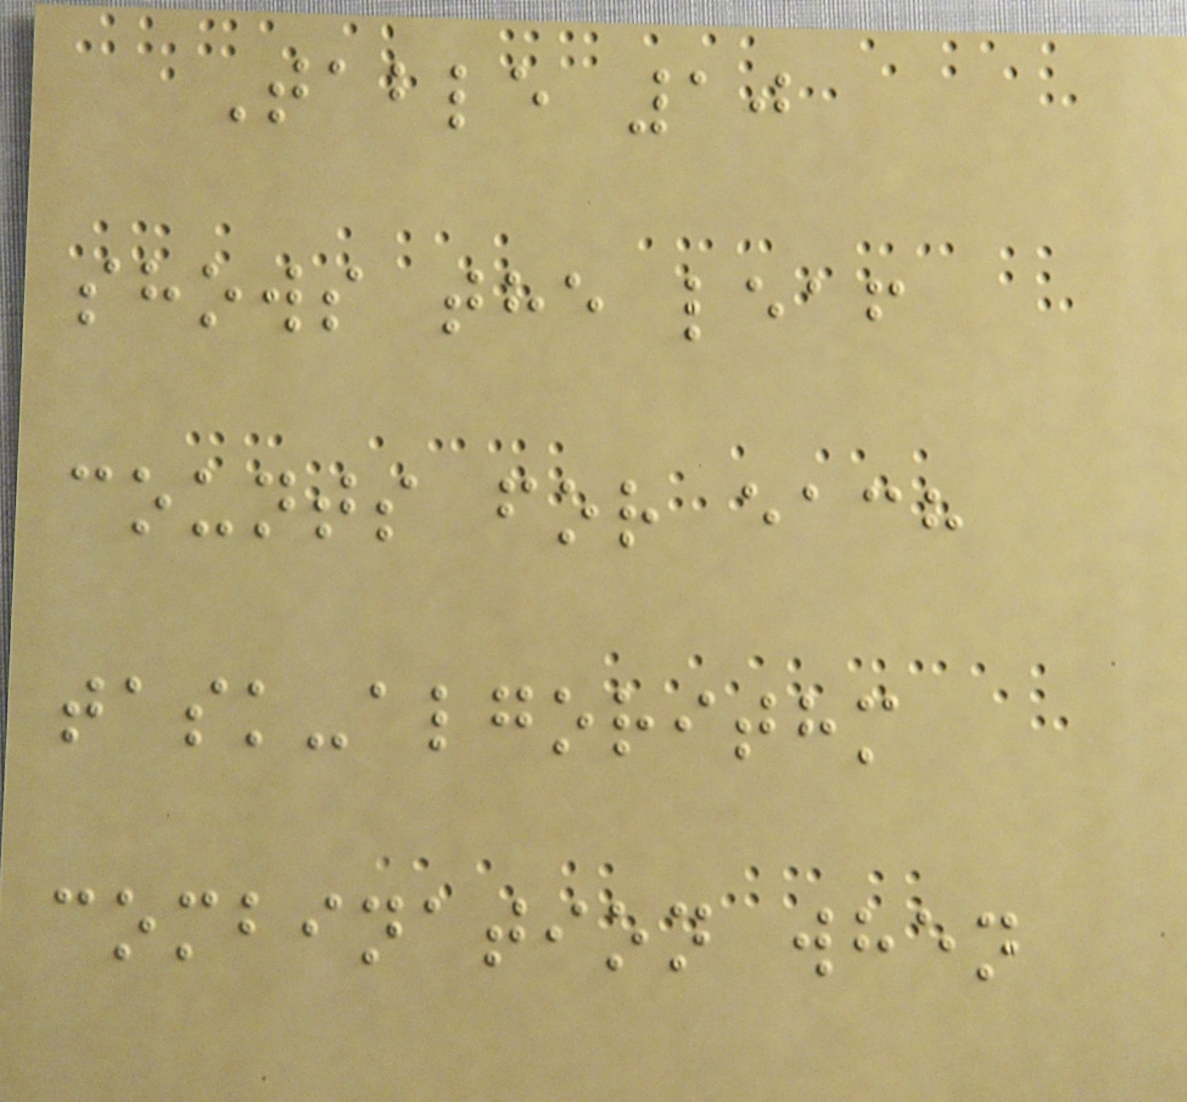Table 10
shows the leaf
counts for each
task-algorithm
combination when
